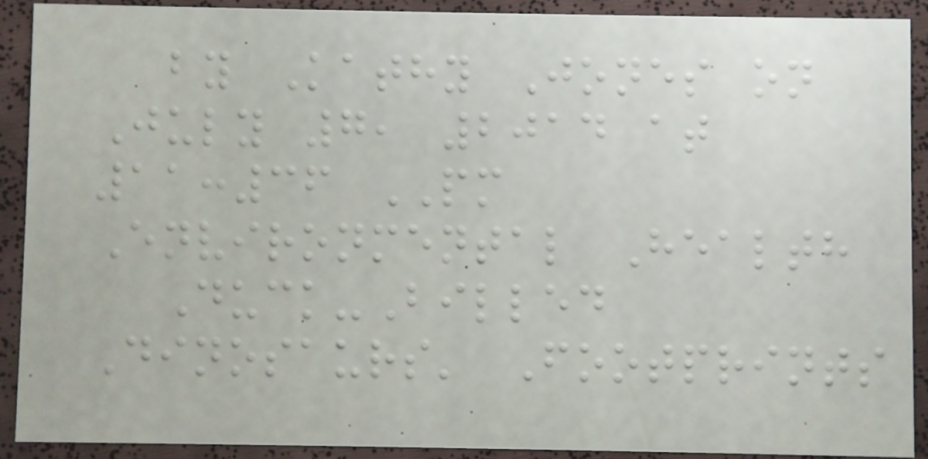by Kathy Jones on
July 7, 2014 at
11:36 PM
Environmental Health
Duck-Billed
Dinosaurs' Footprints
